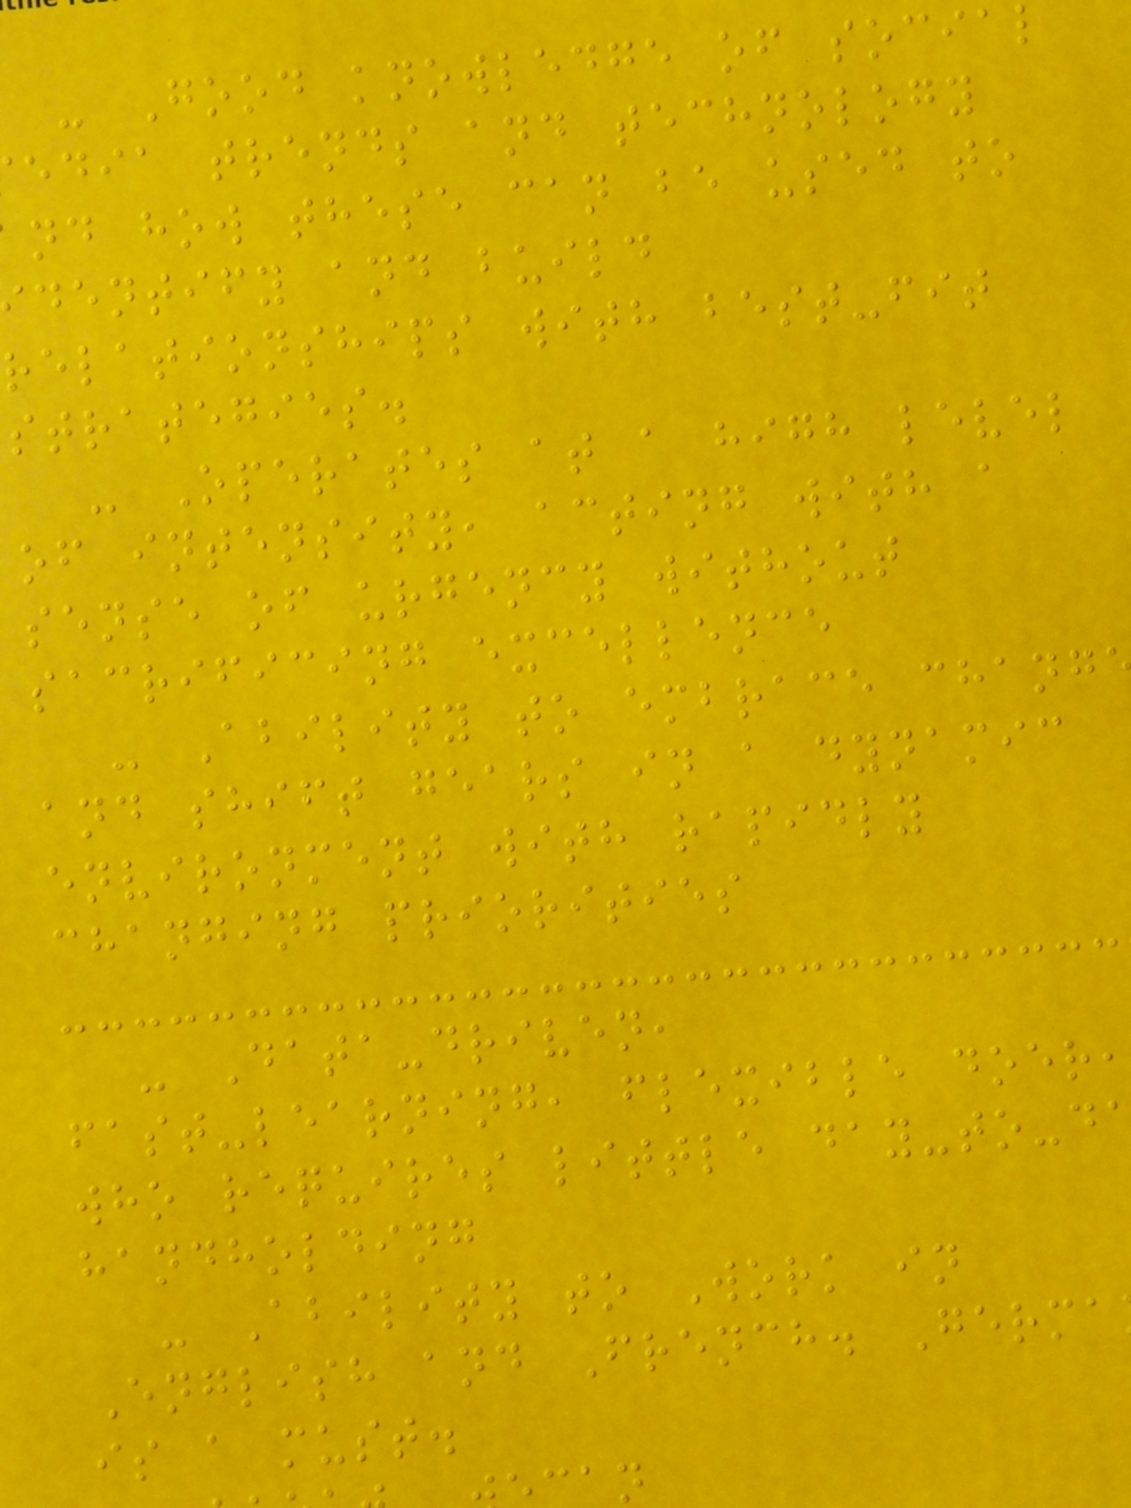- Good knowledge of social
edia trends and technology
nd how these can be used to
dentify and build
relationships with best-fit
strategies.
- Operates at a high level
of intensity, acting with a
sense of urgency without
sacrificing excellence
- Ability to embrace chang
and shift gears in a dynamic
environment with rapidly
changing priorities
- Data-driven,
fast-learning, flexible doer,
who requires little day-to-d
handholding
- Ability to Work in
English and French. Germa
is a must.
